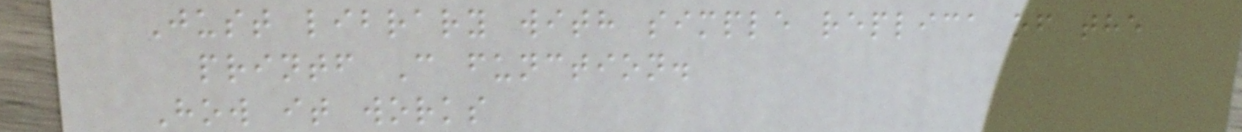Just library with simple replica of the
printf C function.
How it works
